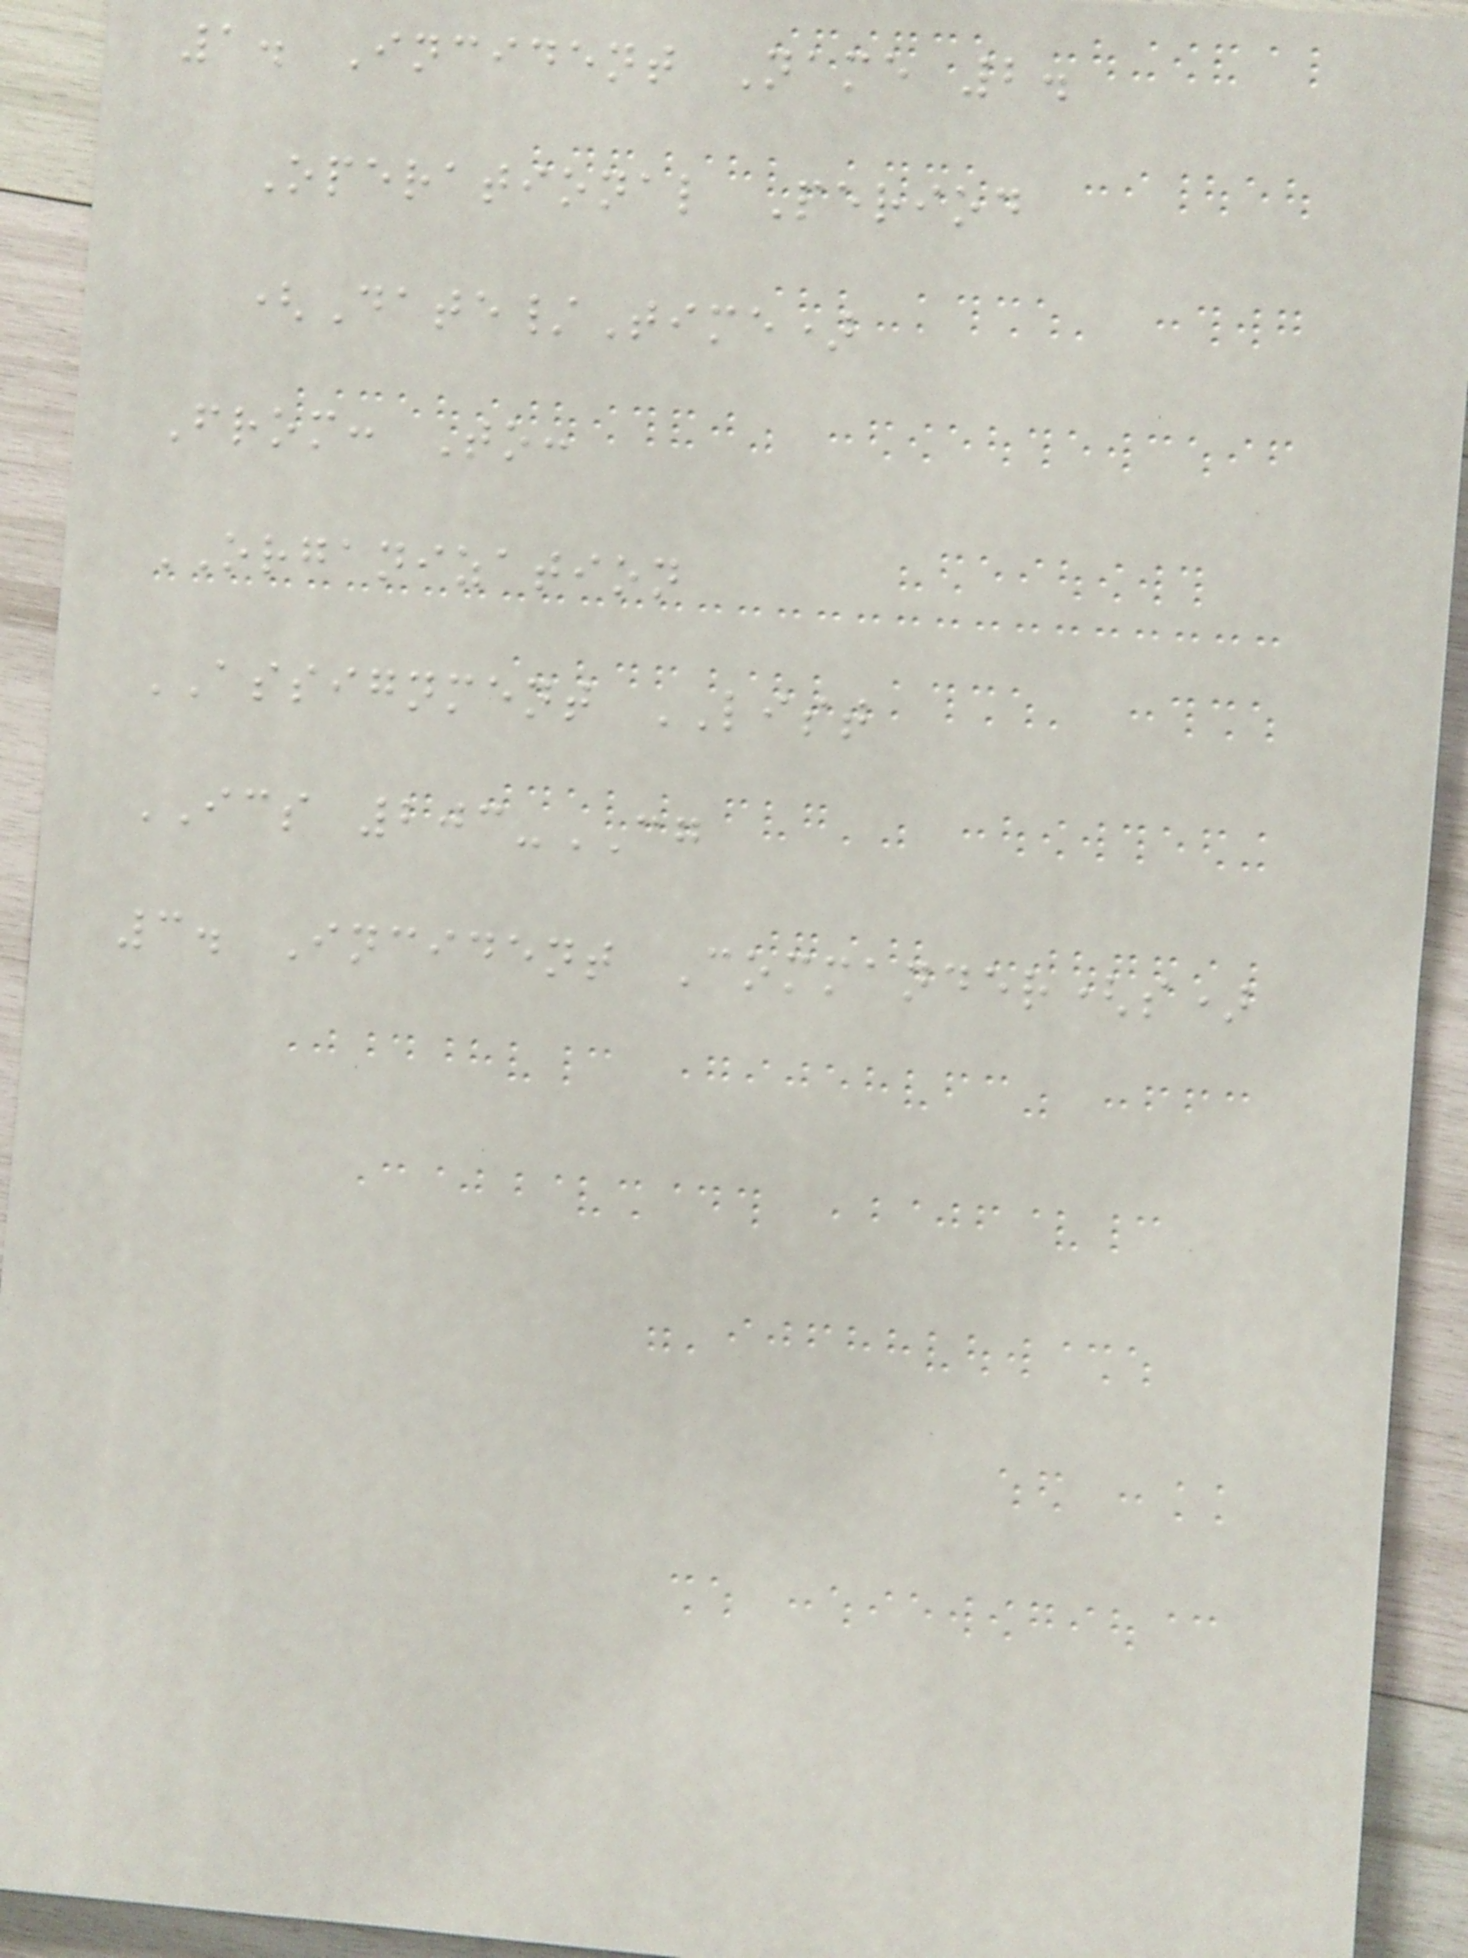1. Incident Name 2.
Operational Period
(Date/Time)
From: To:
ORGANIZATION
ASSIGNMENT LIST
ICS 203-CG
3. Incident Commander(s)
